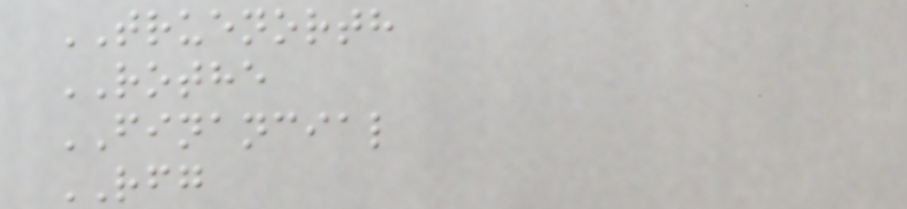TRUENORTH
ROTHE
FINANCIAL
RFG
